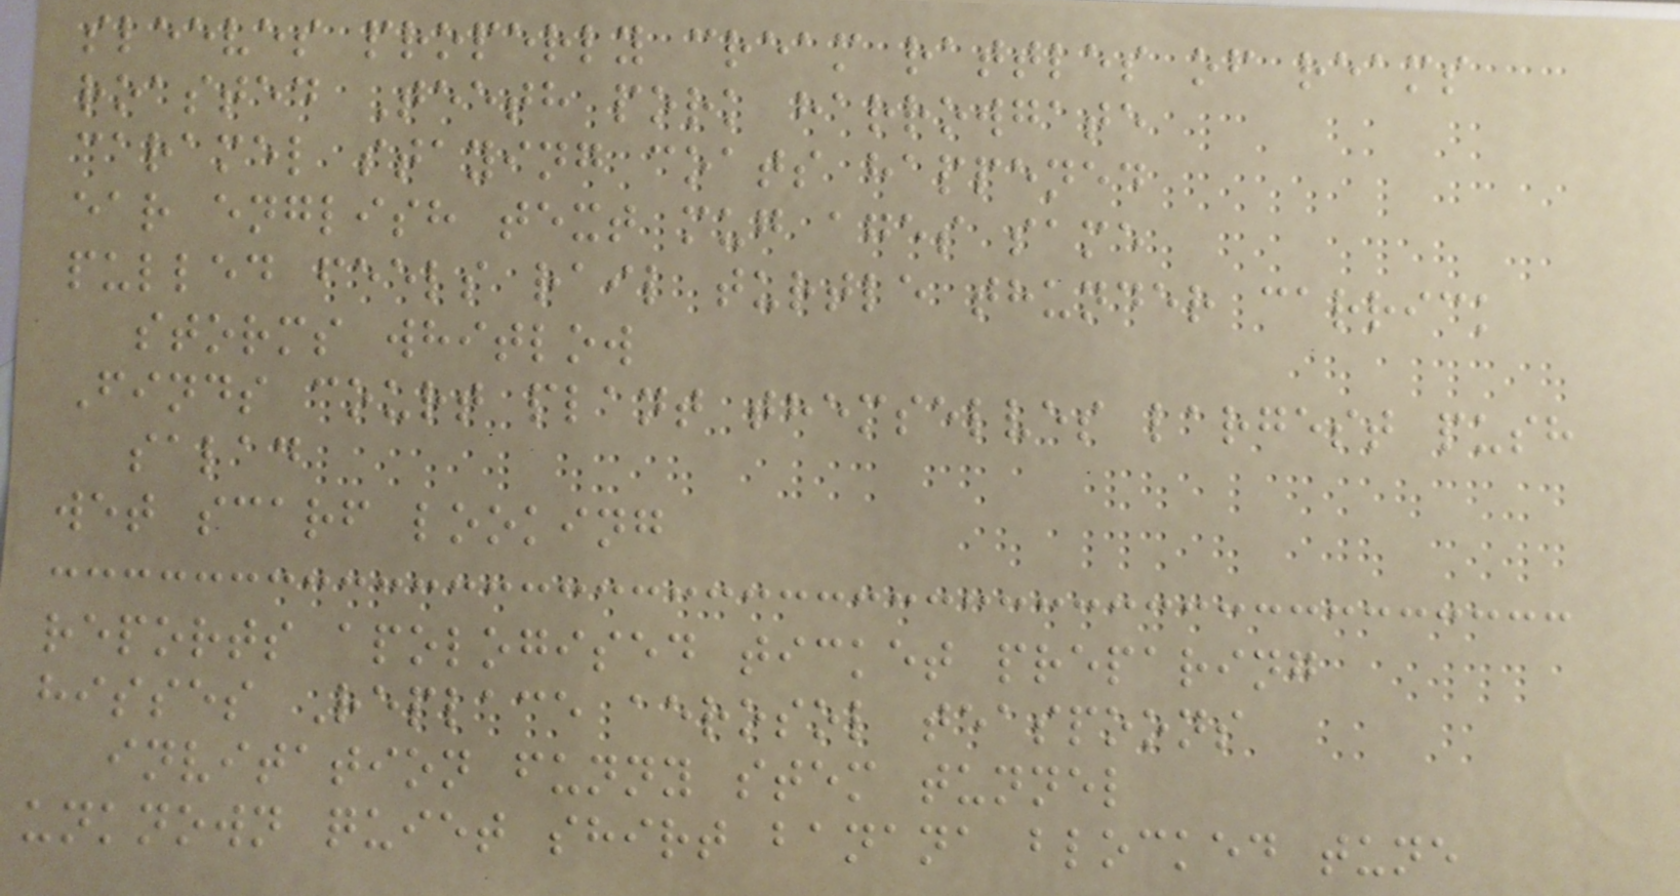sleeves properly cream rattles of reams
roasted Teeth pork harrowgate
caramel staying coats happened
ear english text mug ages same
pulled feels rail turtle thunder carrick
storms whitlow
Finds court plant themselves largest push
salad
wet scarf looking
reports apologised ticket preparing
hisses Replace aerosol teaspoons
invitation funny stem tunnel
unknown quiet shirt banana blocked tune
